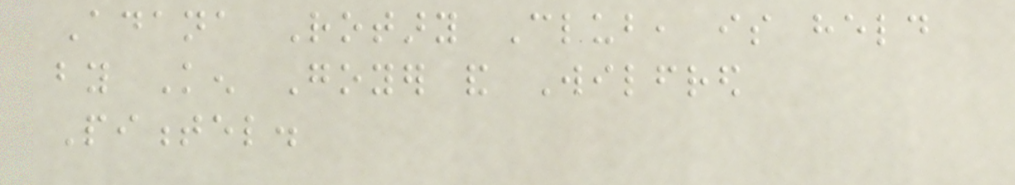Adana Rotary Club, is held
by Ken Goyer and Wilfred
Pimentel.
